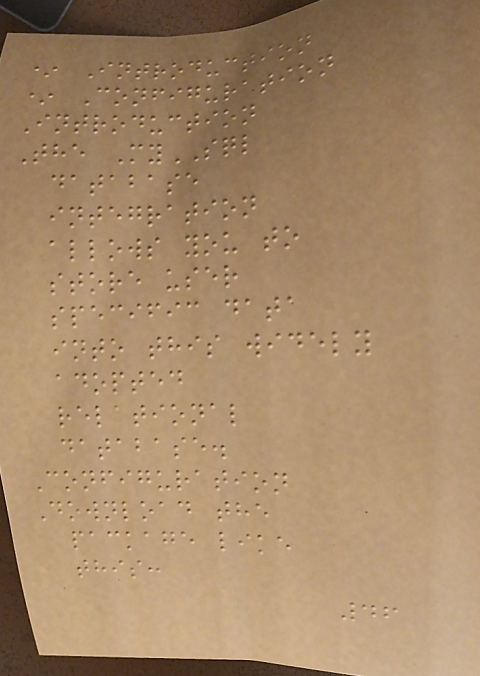* Introduction
* Configuration
Introduction
The MySQL
database
integration
allows you to
store user
specific data
into this widely
adopted
relational
database.
Configuration
Download the
package like
this:
46
